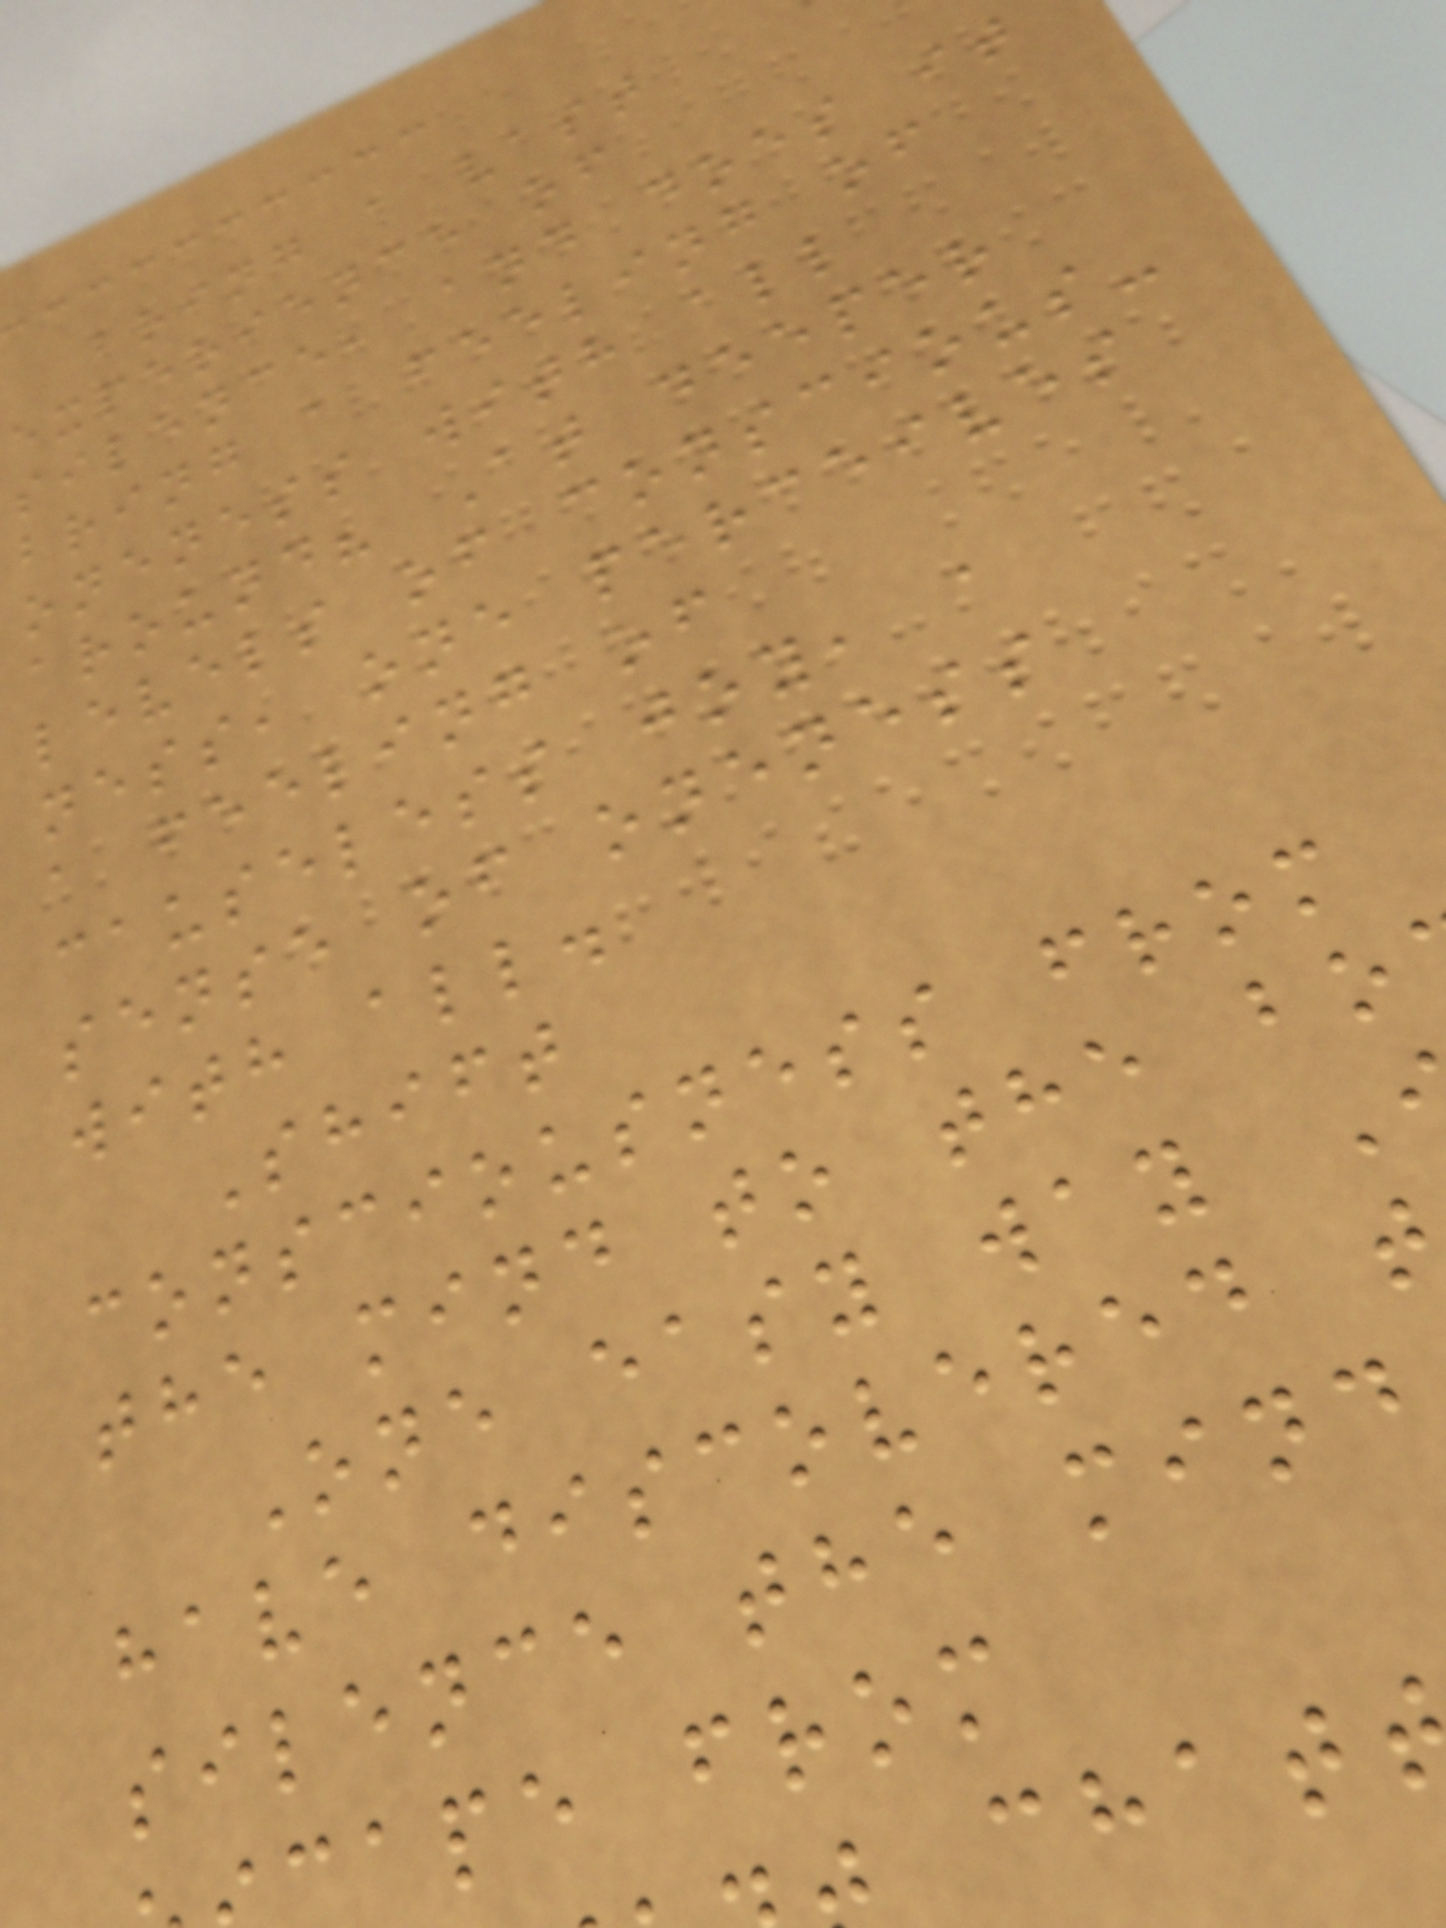bring a vast
experience of
silence, and does it
bring a feeling of
oneness with all
around? At deeper
levels of conscious-
ness, one perceives
a feeling of
causeless joy, a
sense of oneness
with all.
Shift
consciousness from
the mind to the bo
One easy way
have discovered t
silence the mind
ape from
